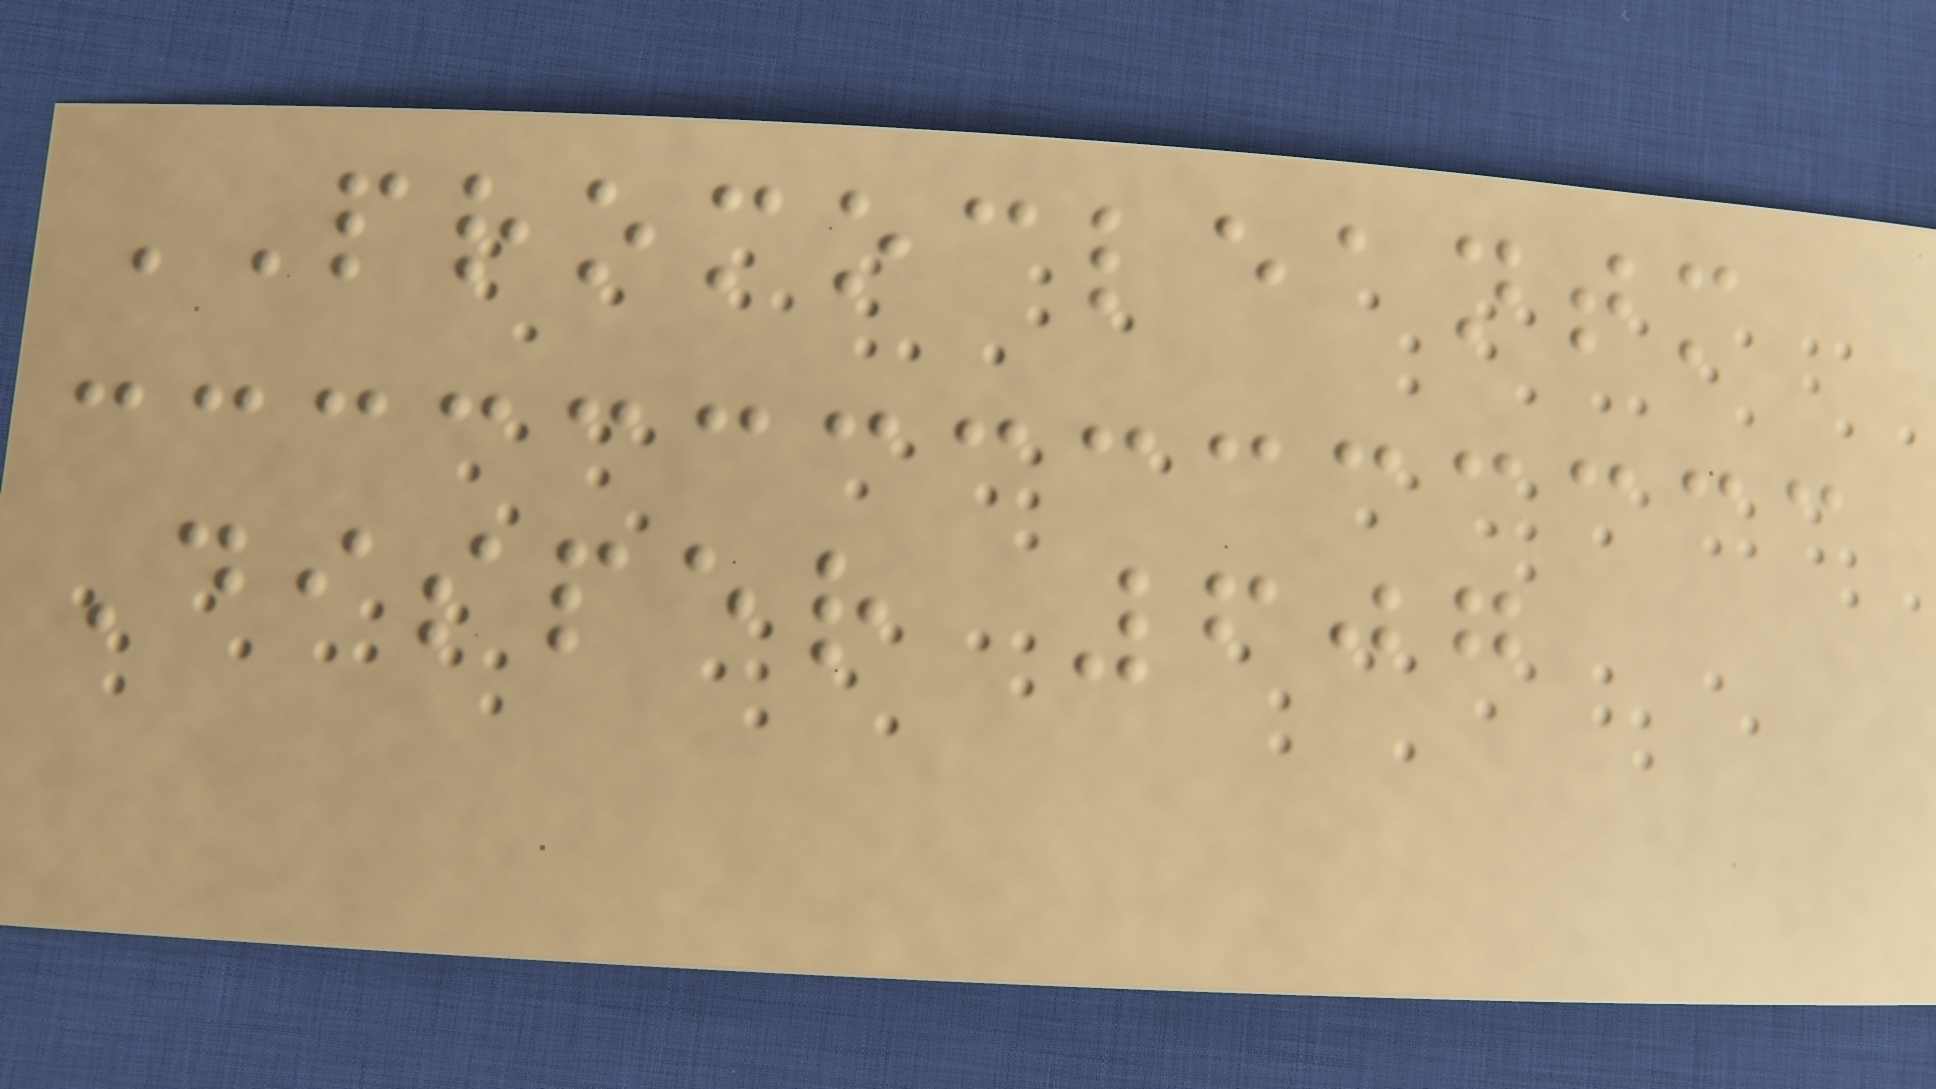PROMOCLEANTM
Disper 607
